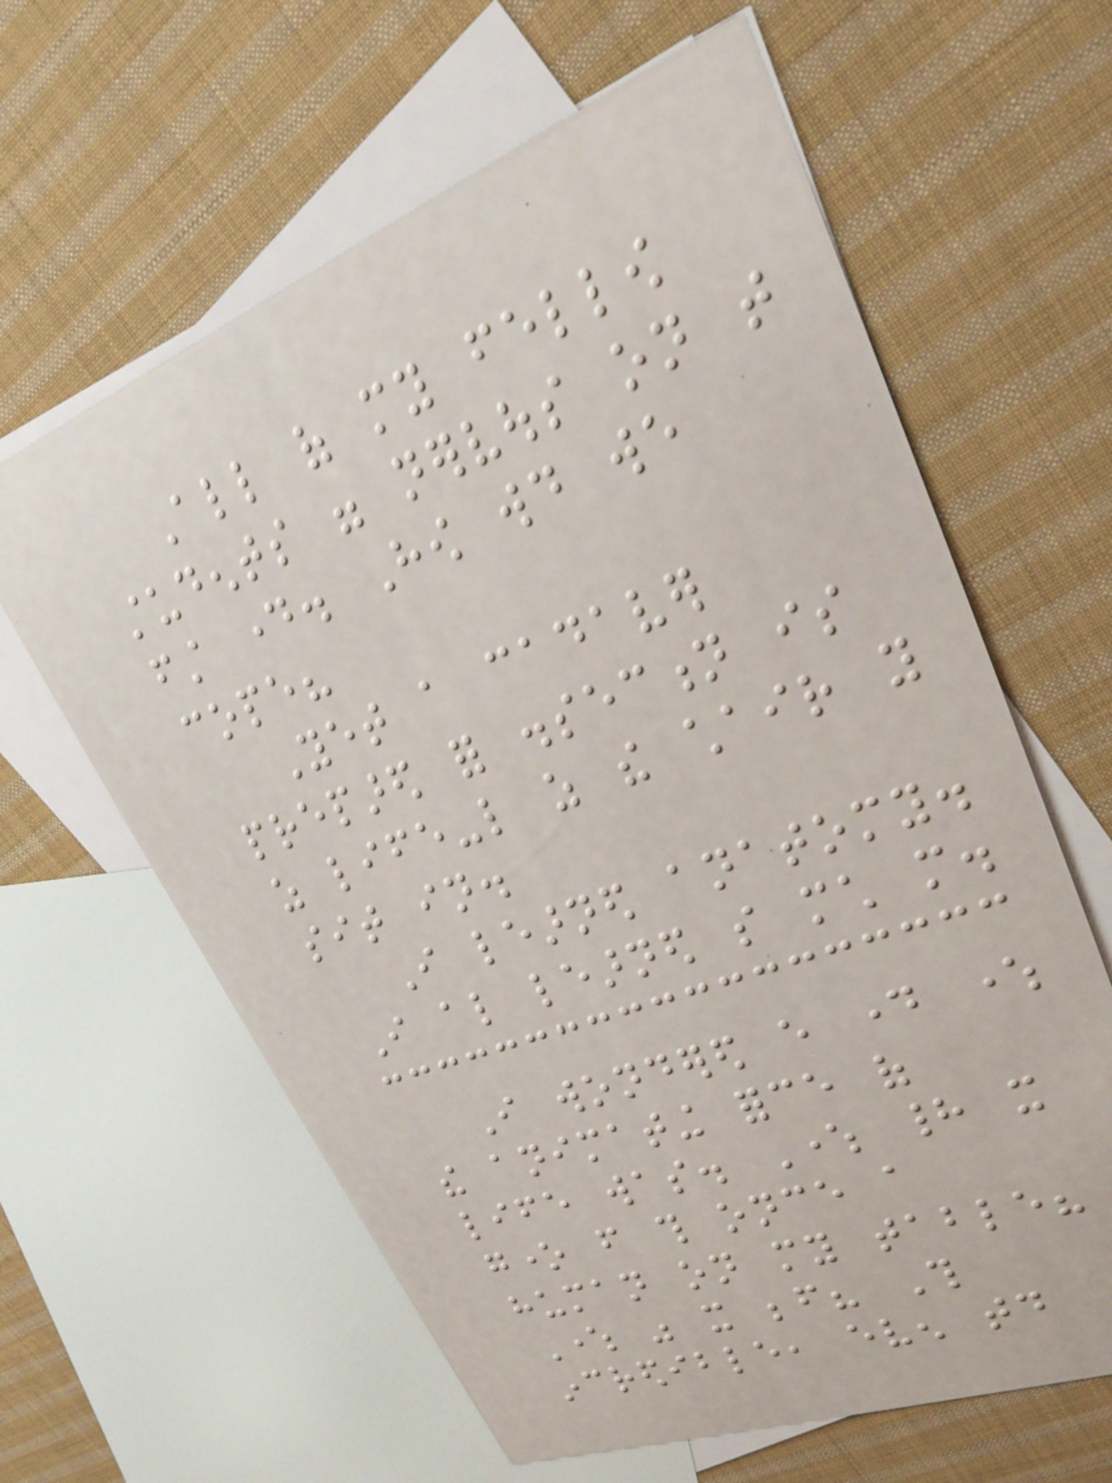All of my fellow
students were nervous on that
first day. How would we
cope?
Yet a cadaver
prepared for dissection is
as life-like as the chair you
sit in.
I learned anatomy.
I also learned so much more.
I wondered every day where
the animating force of
life was. Where had it
gone from this once a
human on my table?
Where was it before? This
incredible, even today
